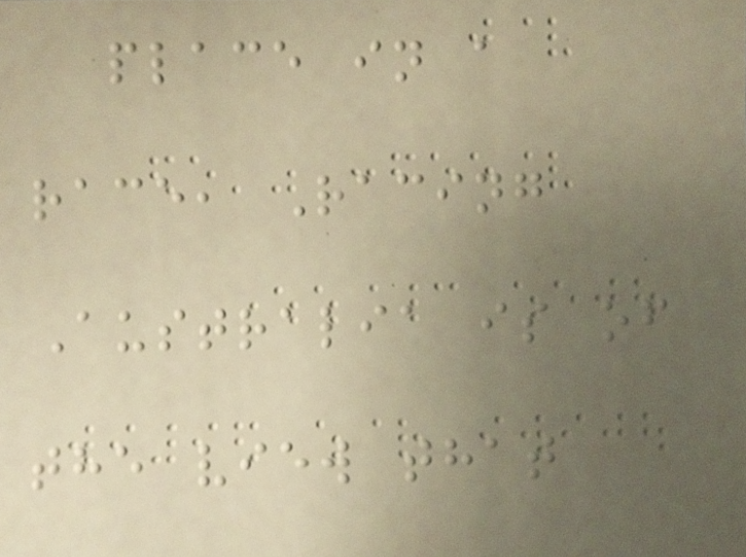place in a
race, Racing
Australia is of
the view that
